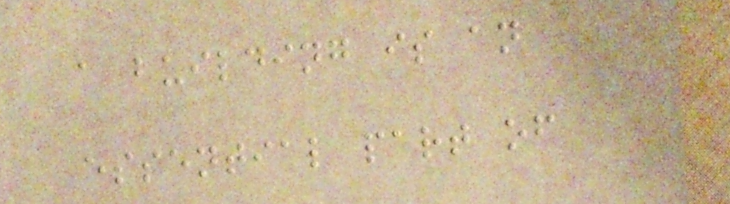a building is an
essential part of
